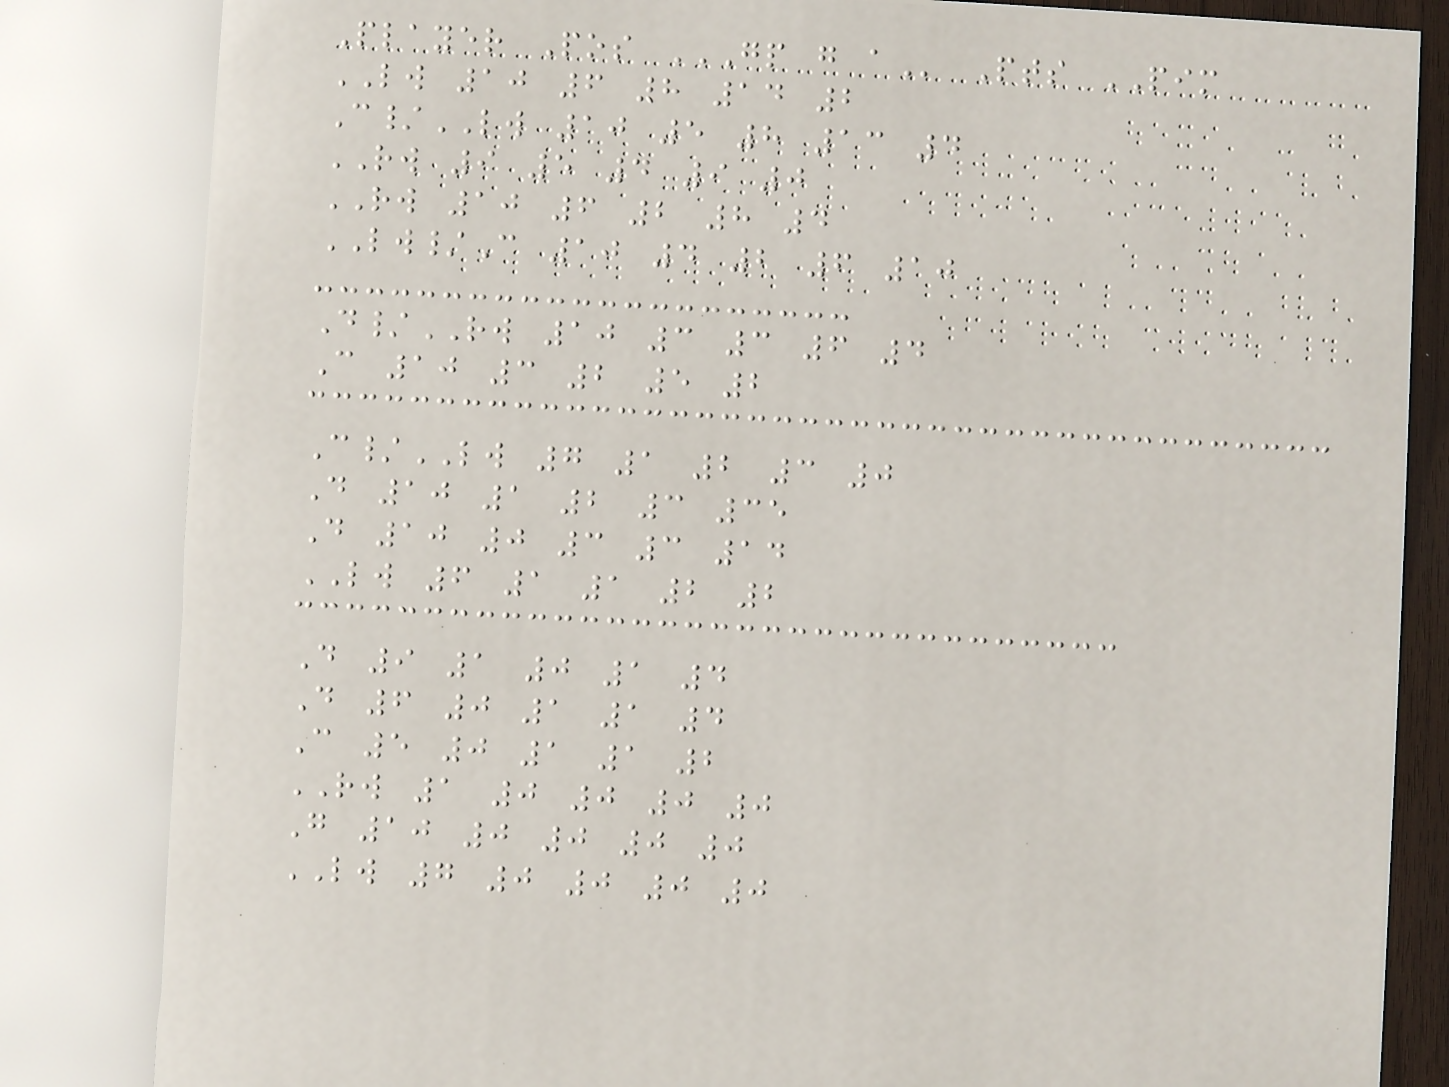Player Pos GP G A Pts PIM
LW 10 6 8 14 2
C/LW 10 5 8 13 4
RW 9 5 4 9 0
RW 10 6 2 8 4
LW/C 10 4 2 6 10
D/RW 10 3 3 6 4
C 10 3 2 5 2
C/LW 7 1 2 3 0
D 10 1 2 3 35
D 10 0 3 3 14
LW 6 1 1 2 2
D 9 1 0 1 4
D 6 0 1 1 4
C 5 0 1 1 2
RW 1 0 0 0 0
G 10 0 0 0 0
LW 7 0 0 0 0
